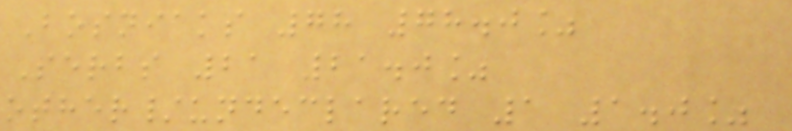Bosniaks 78 78.0%
Serbs 21 21.0%
other/undeclared 1 1.0%
